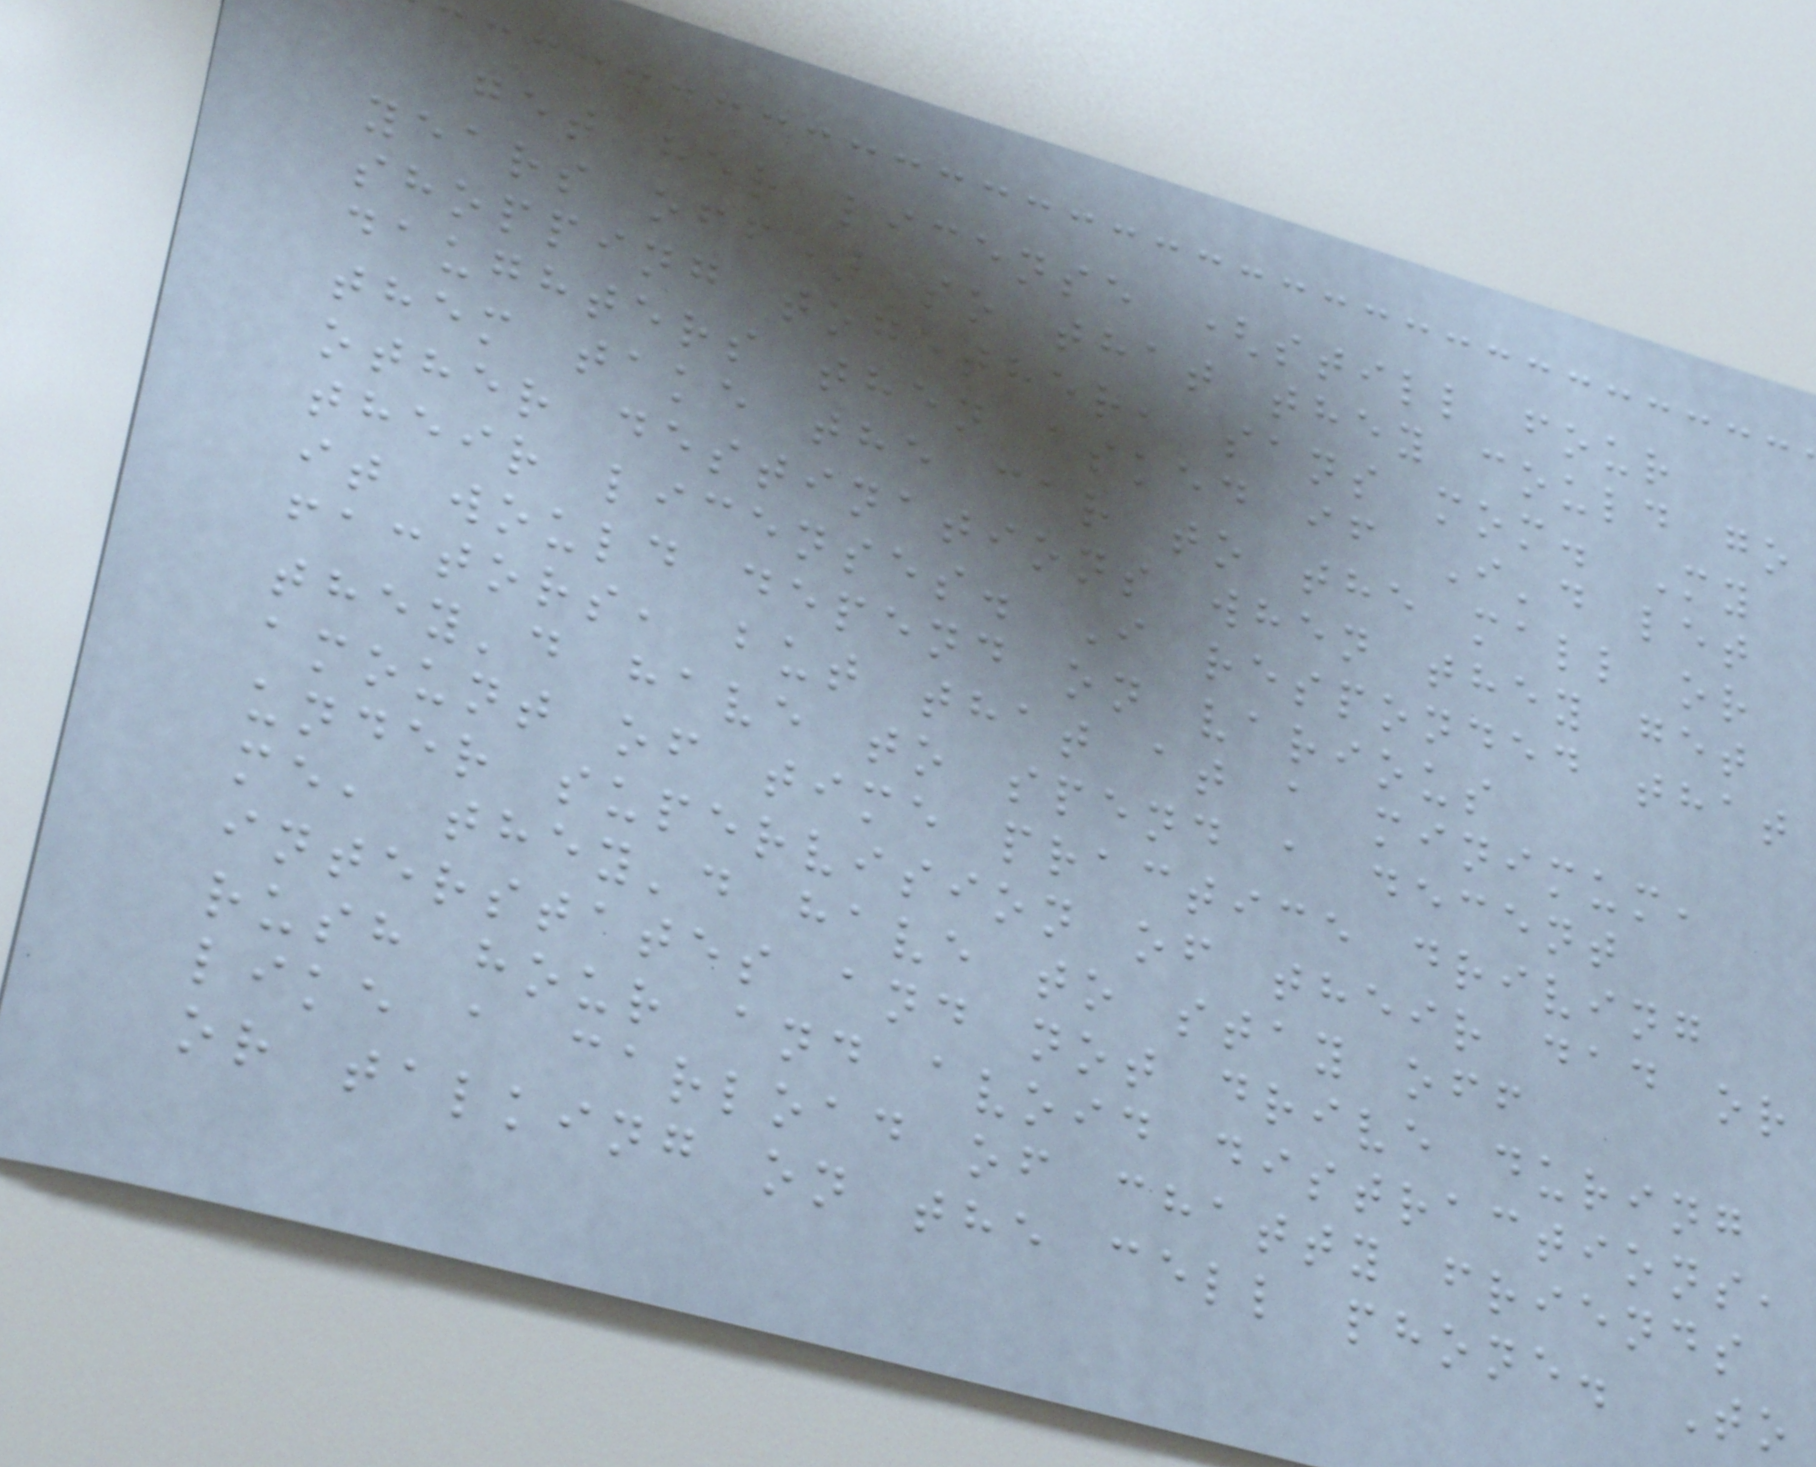get her license (still four
years off) so that they could go
shopping together, sans mom. My
daughters then asked if I'd let
them take the car to the mall or
other destinations when they get
their licenses. I responded that
it would depend on various
factors, but that at a minimum,
they'd have to spend a decent
amount of time practice driving
under supervision of their dad or
me, they'd have to stay off
interstates and not drive during
rush hour and avoid distractions,
like a carload of chatty friends
or talking on the cell phone. To
